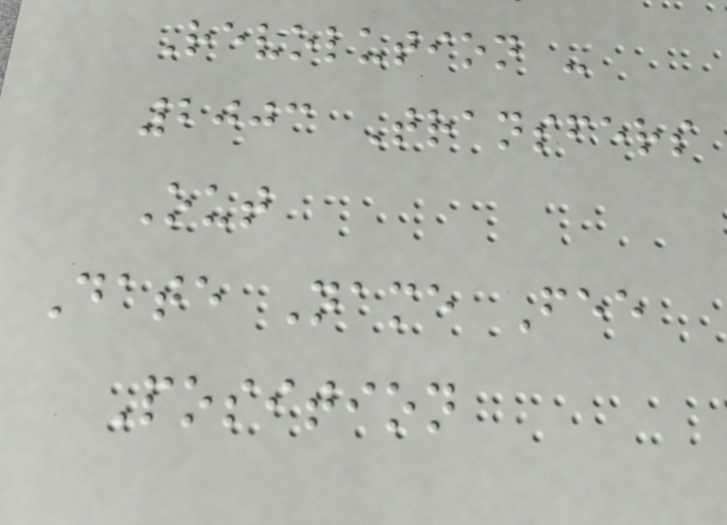Revolution -
2003 Transfers
Out
Date Name Fee
Position
